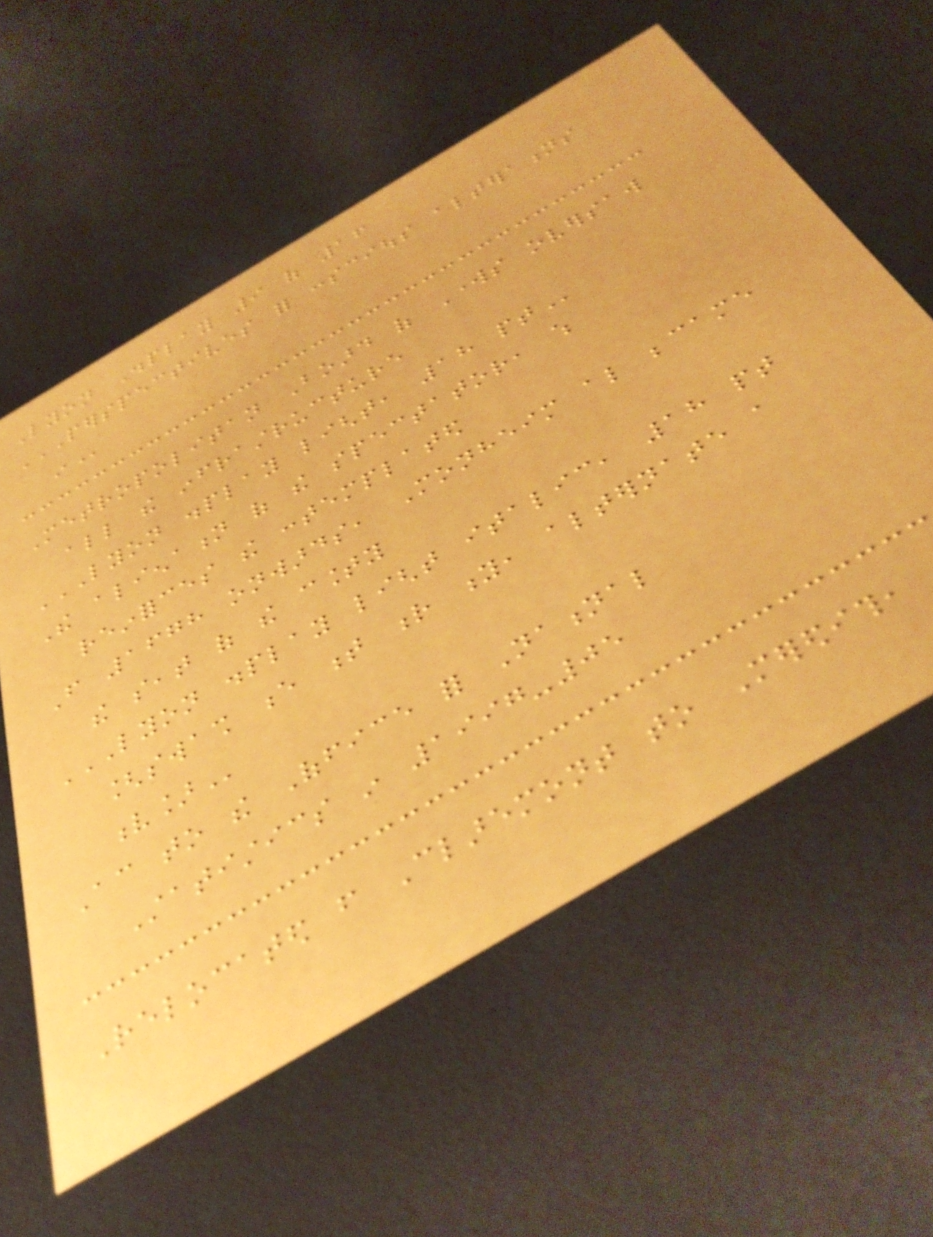Lyon Display 9 of 16
PERSPECTIVES FOR CONSCIOUS ALTERATIONS
IN
Metropolitan Board of Works oversaw
all the infrastructure
LYON DISPLAY LIGHT, 18 PT
The alienation of the spectator, which
reinforces the contemplated
From 1678 onwards, Monheim also became
the seat of the county
LYON DISPLAY LIGHT ITALIC, 18 PT
[SWASH E T R Y, ALTERNATE A
V]
According to the Office for National
Statistics in 1997-05
Relocated from Claremont to Meredith,
